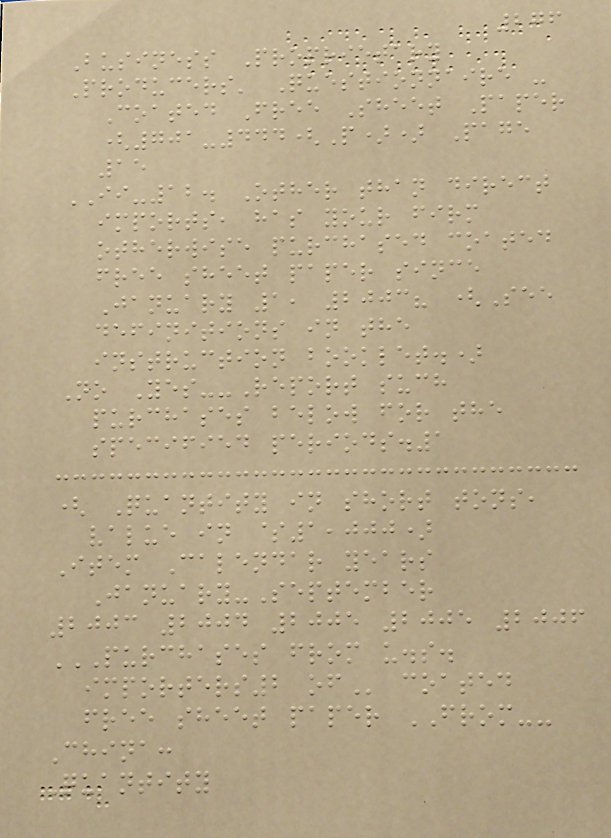276
Business Proprietary
Producers' Questionnaire -
Coated Free Sheet Paper
(701-444(P)) Page
15
II-12. Other than direct
imports, has your firm
otherwise purchased coated
free sheet paper since
January 1, 2003? (See
definitions in the
instruction booklet.)
No Yes--Report such
purchases below for the
specified periods.1
( Quantity in short tons,
value in $1,000)
Item Calendar years
January-September
2003 2004 2005 2005 2006
PURCHASES FROM U.S.
IMPORTERS2 OF coated
free sheet paper FROM--
China:
Quantity
